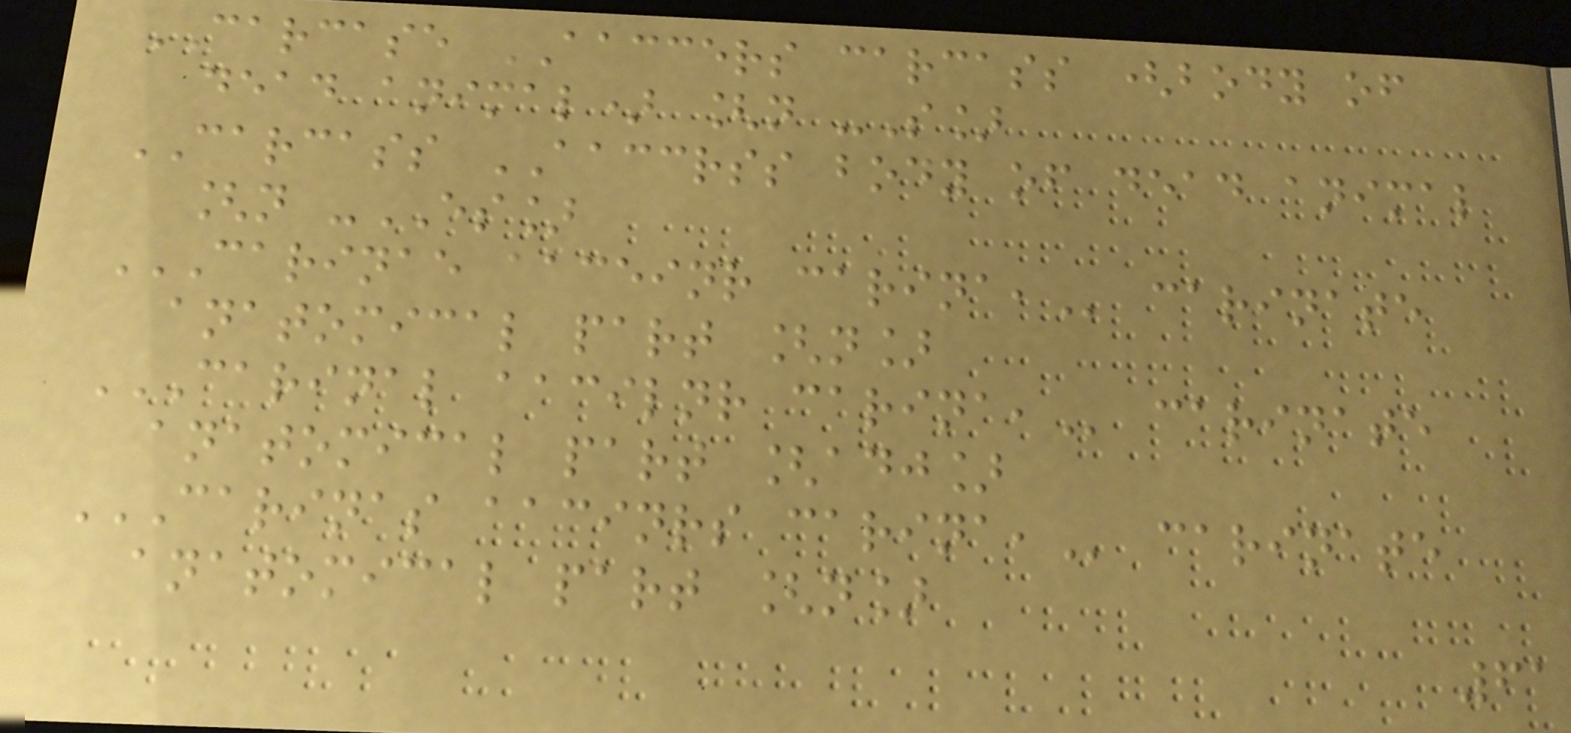CARCASE AACCERS carcass (body of
dead animal) [n -S]
CARCASS AACCRSS body of dead animal
[n -ES]
CARINAE AACEINR CARINA, carinate
anatomical part [n]
CARINAL AACILNR CARINA, carinate
anatomical part [adj]
CARINAS AACINRS CARINA, carinate
anatomical part [n]
61
